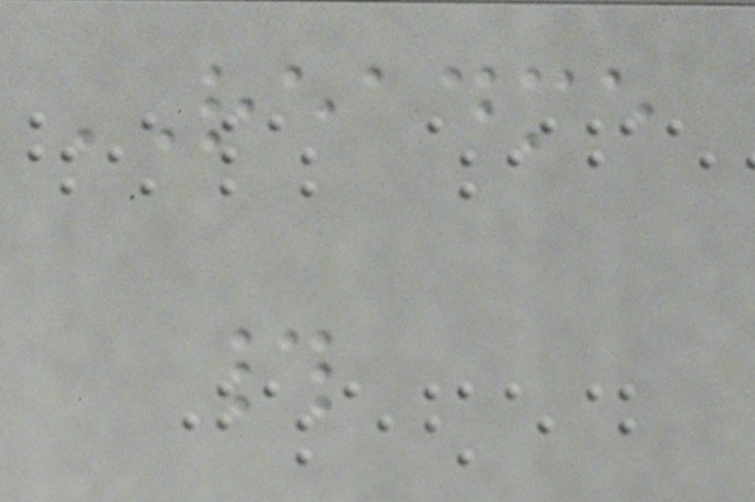README
#
